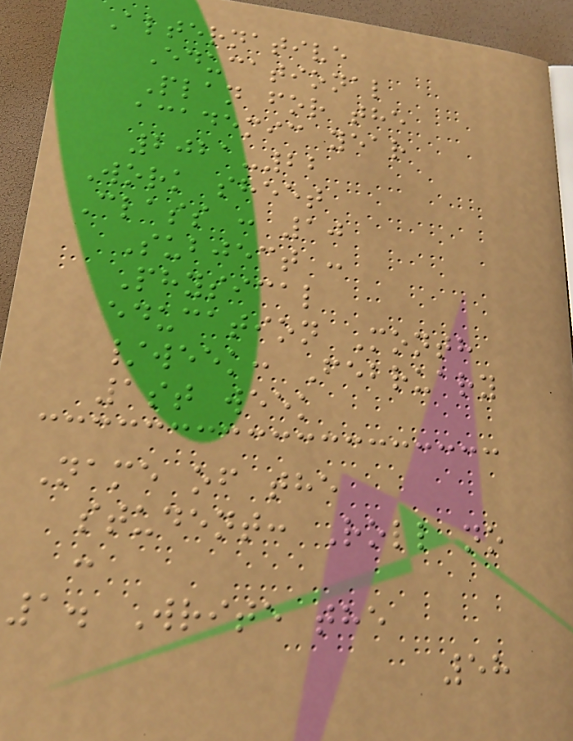Alternative
Educational
Plan for the
academic year
2021-22
Work sheet
Class : 10
Subject :
Physical
education Month
/week: February
1st week
Name of the
student: Roll no
:
1. Write the
58
